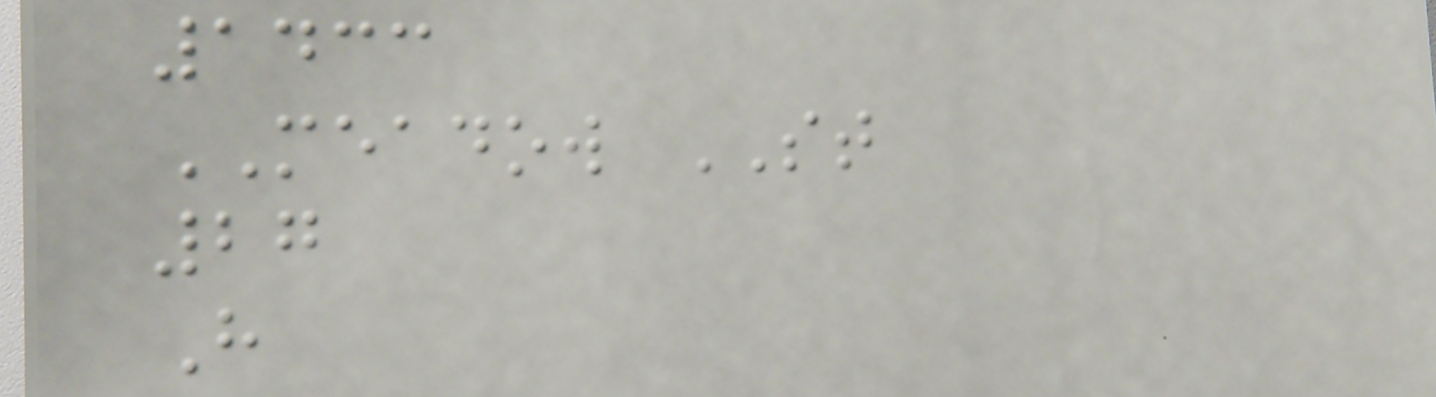1433
MEADOW ST
27
H
